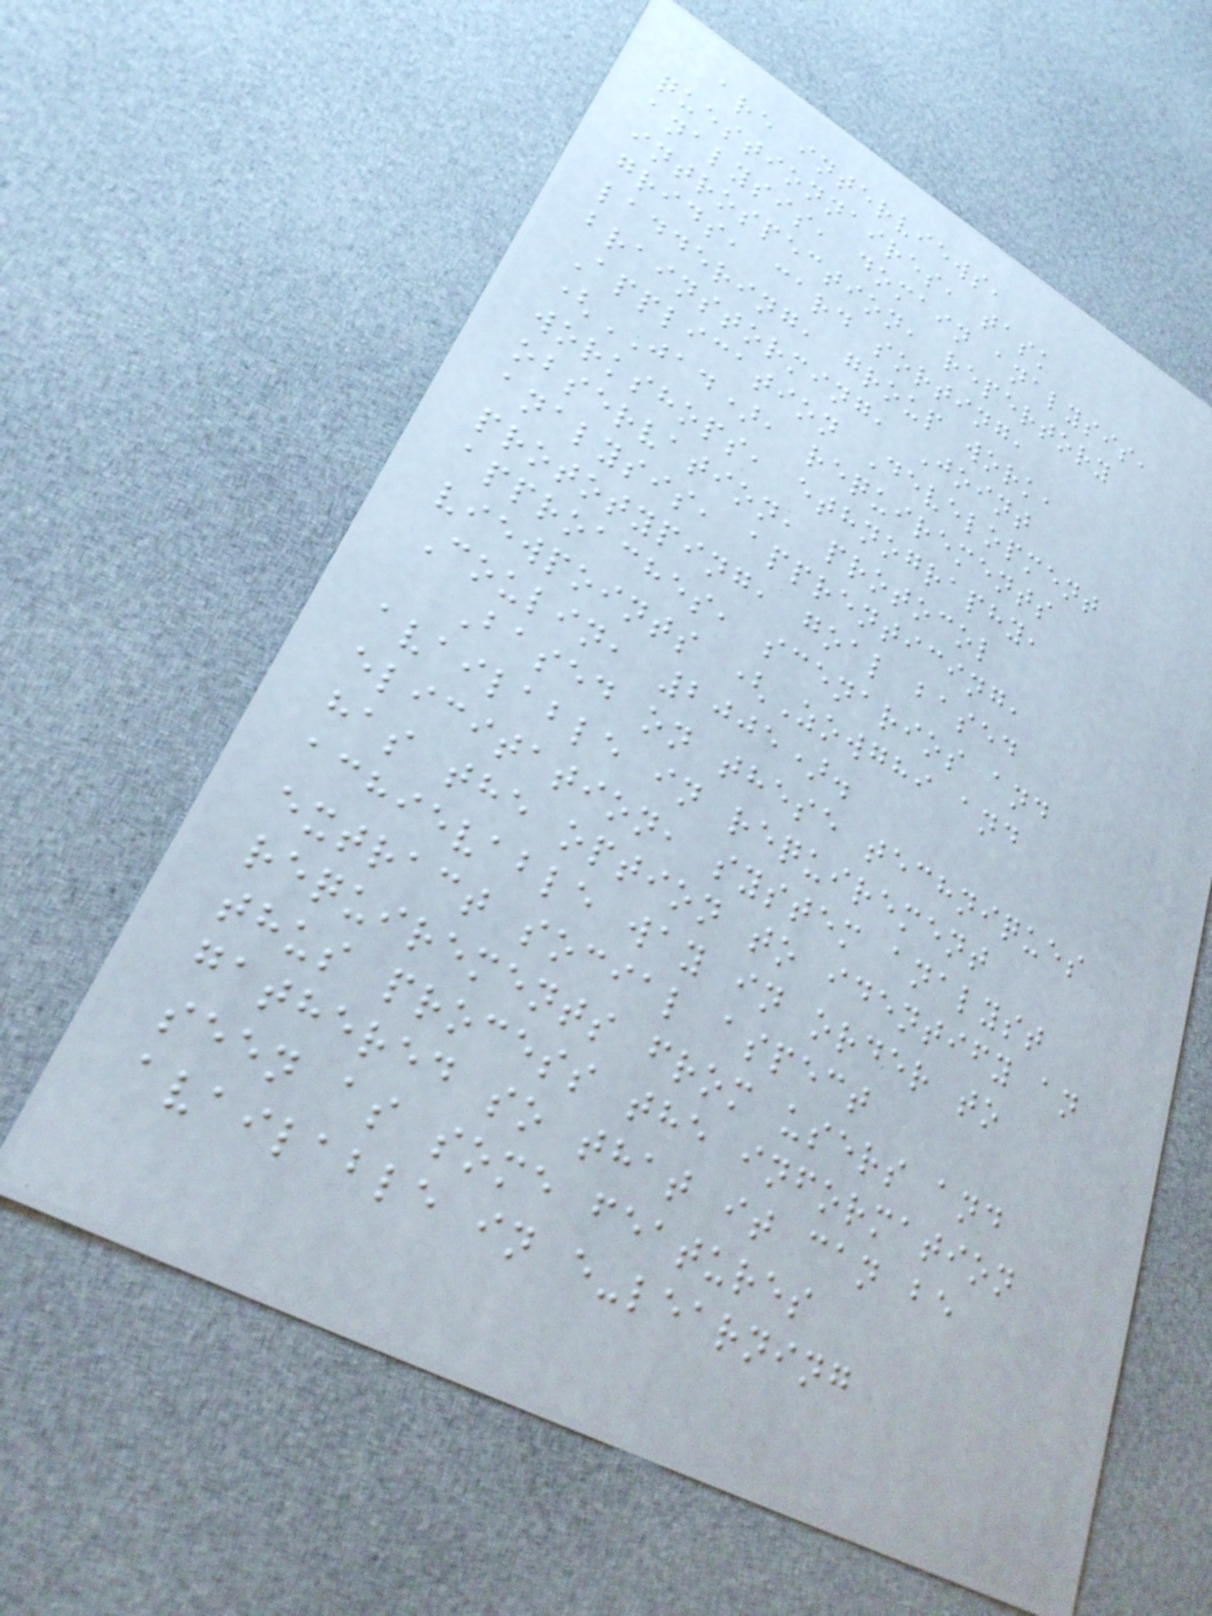are interviews,
questionnaires, task
analysis, domain analysis,
introspection, repertory
grids, card sorting,
laddering, group work,
brainstorming, Joint
Application Development
(JAD), requirements
workshops, ethnography,
observation, protocol
analysis, apprenticing,
prototyping, goal based
approaches, scenarios and
viewpoints (Zowghi and
Coulin, 2005).
Based on these techniques
available in requirement
elicitation, system analyst
has the option to identify an
achievable way in order to
extract social aspect
requirements from users and
thus process the information
gathered so that it can be
seen as some features
available in e-learning
